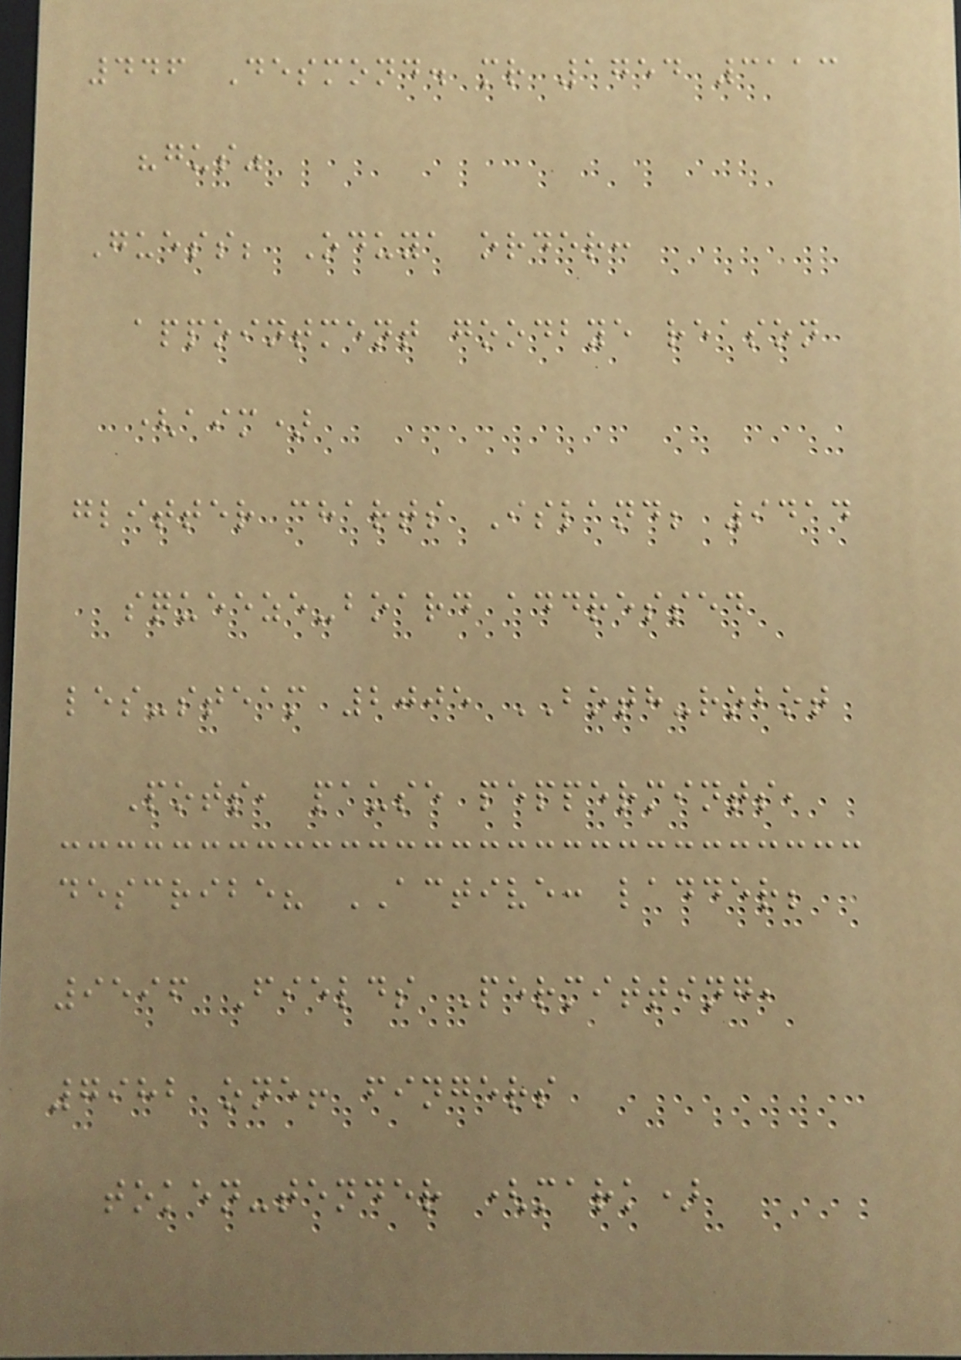446 Desmond. mr 1754 3113
"gus"
Guess; Oduya order:
appointment goodbye reason
(aim)
glitter charts Island; 9414
squeeze-board addressed
les-steam 2005 BOTH-robot
Pots, pause peppermints,
describe? ACTIVE: ladder;
9596 Fields Permitting,
7982 one! fingers
token-tender (mark)
